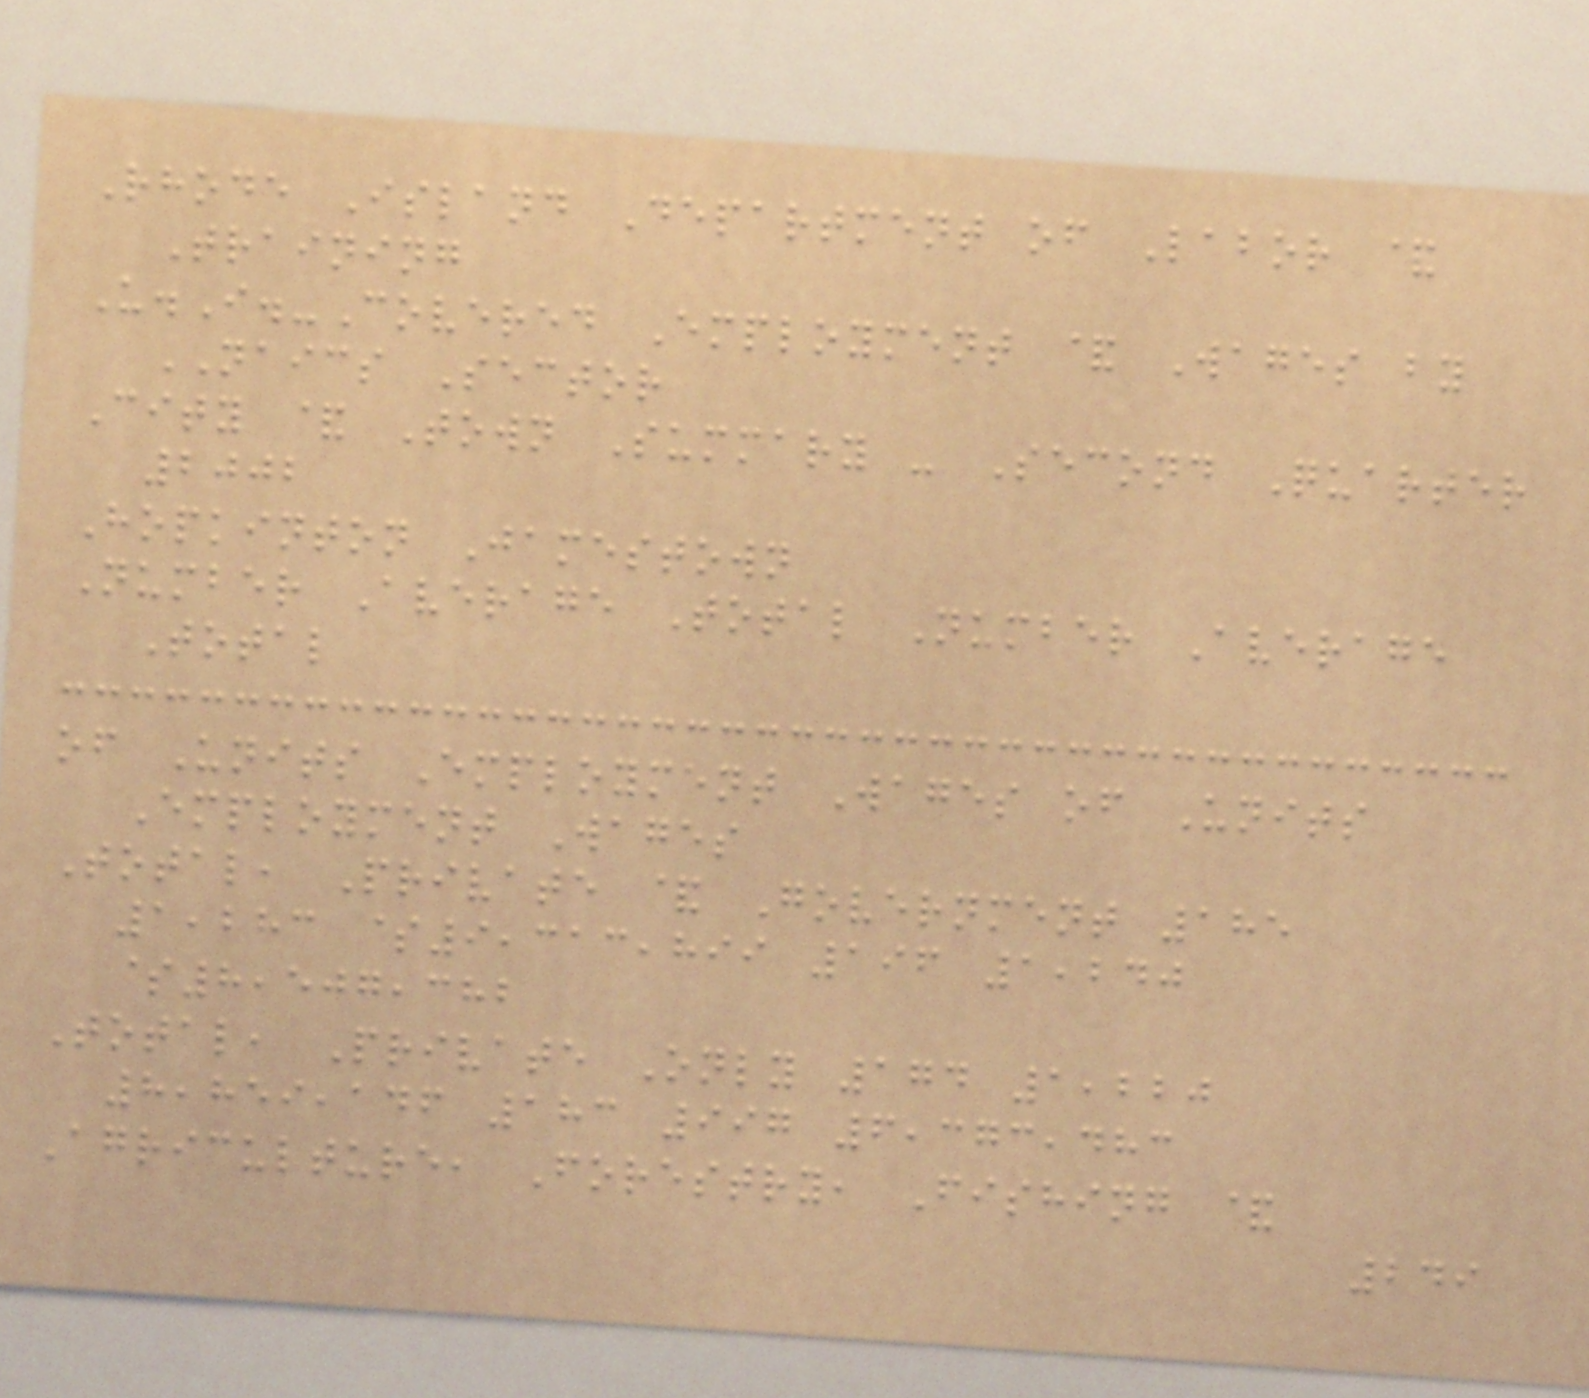Rhode Island Department of Labor &
Training
U.I.-Covered Employment & Wages by
NAICS Sector
City & Town Summary - Second Quarter
2002
Hopkinton Jamestown
Number Average Total Number Average
Total
of Units Employment Wages of Units
Employment Wages
Total, Private & Government 185
1,283 $9,313,899 196 1,240
$8,507,382
Total, Private Only 174 1,220
8,859,146 183 997 6,373,483
Agriculture, Forestry, Fishing &
249
